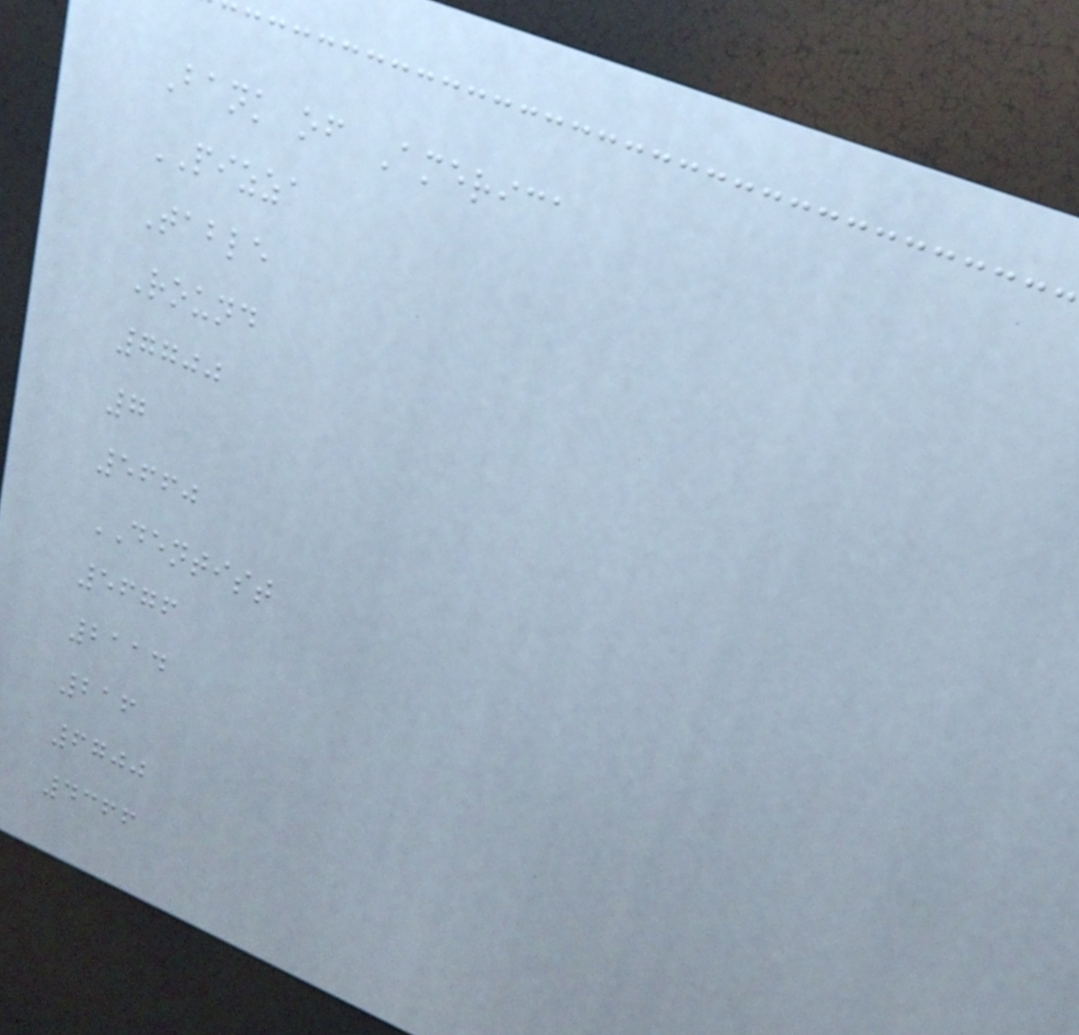Bank of America
PIZZA
Table
Round
7700
7
5660
DENTIST
5676
2114
216
6700
4366
